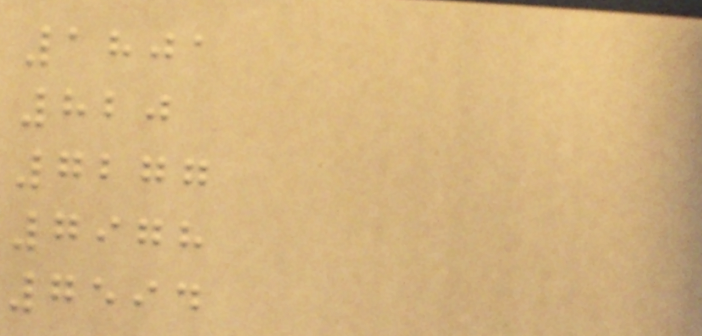1801
820
7277
7978
7594
